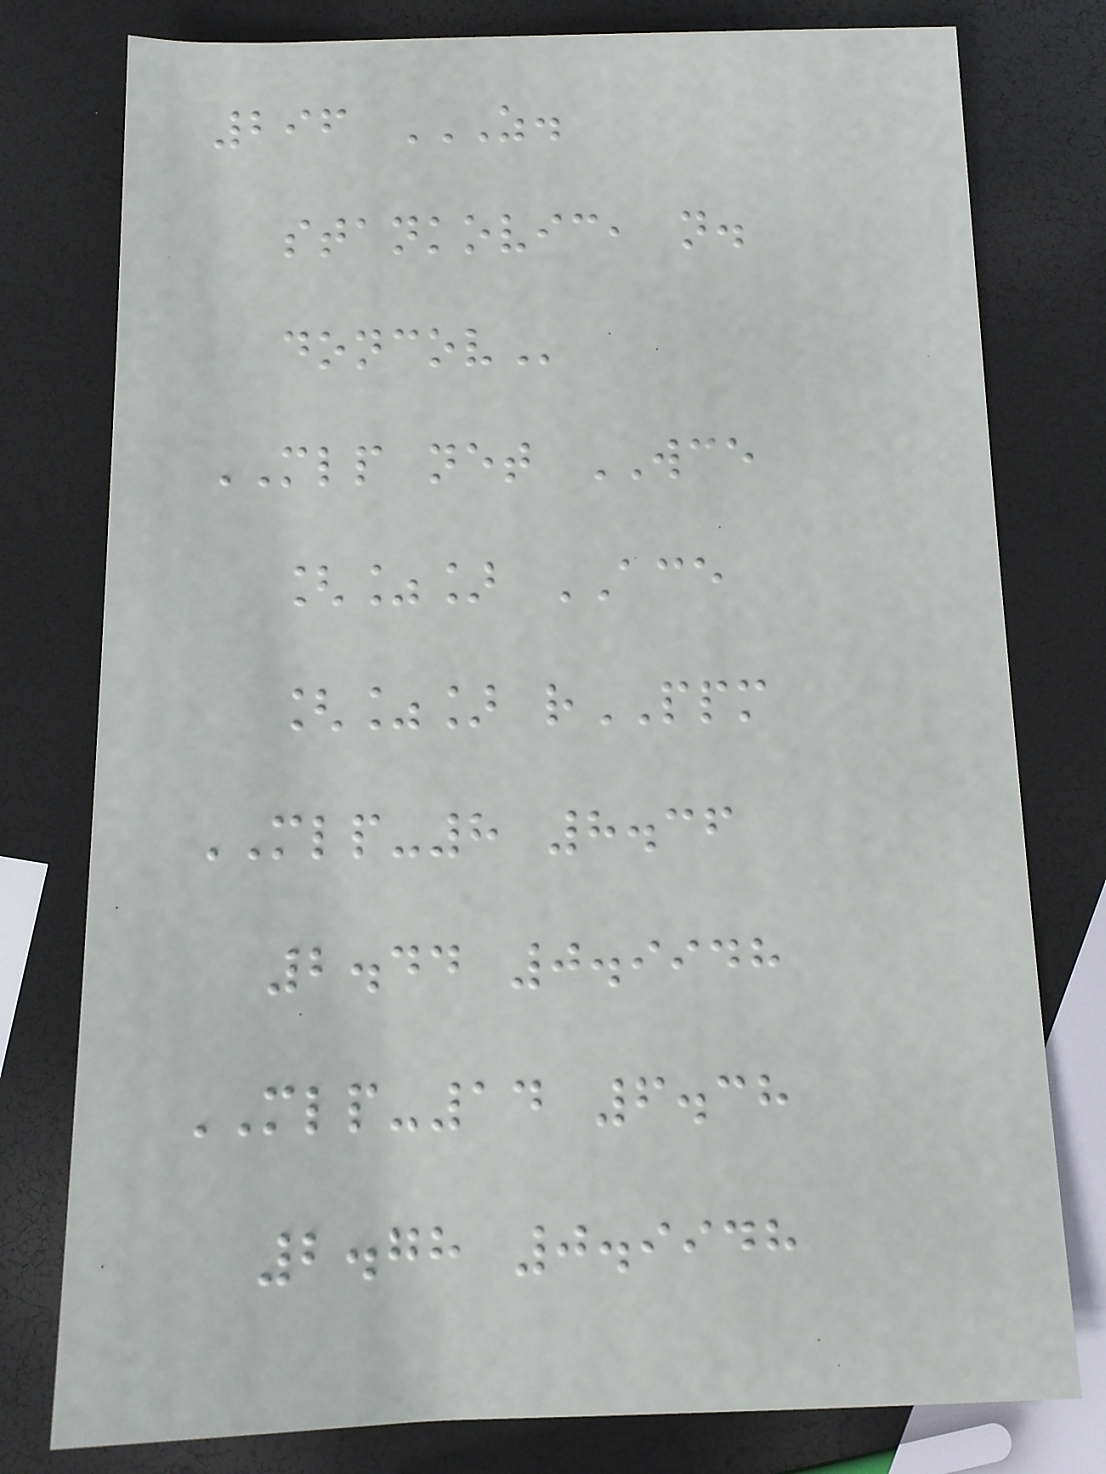296 Z.
STANKOVIC, N.
DONCOV
MLP net WCE
[%] ACE
[%] rPPM
MLP-8 8.36
2.44 0.9948
MLP-14 6.38
2.78 0.9948
